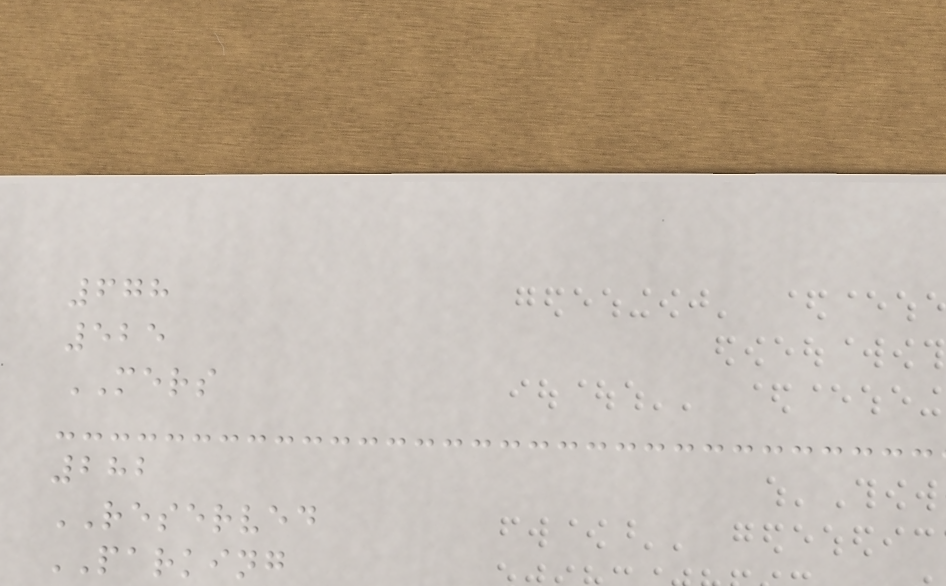678
525
MERS
282
RESERVED
PARKING
